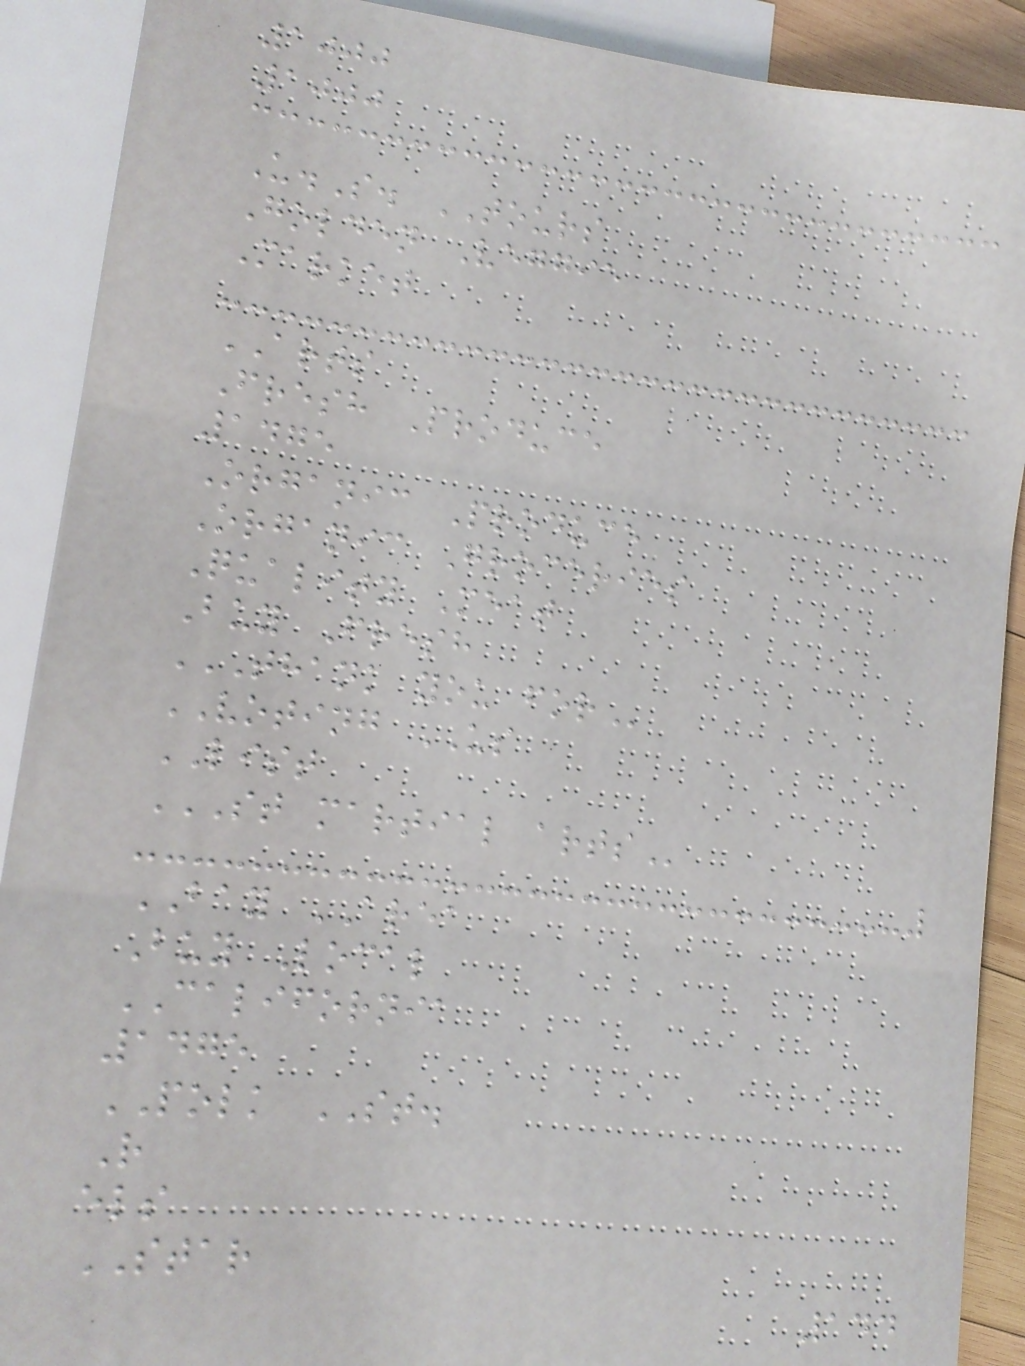1000
1000
U.S. TOURS
Golden Veggie
Market
ARTS
Fresh Produce
1475
Organic Produce
Organic Groceries
Quality Meat
Buy Fresh
THANK YOU FOR
VOTING US
LIST
ST MARTIAL ARTS
BAY AREA
Buy Local
CALIFORNIA
1475
POLK ST.
R
els
STAR
144
